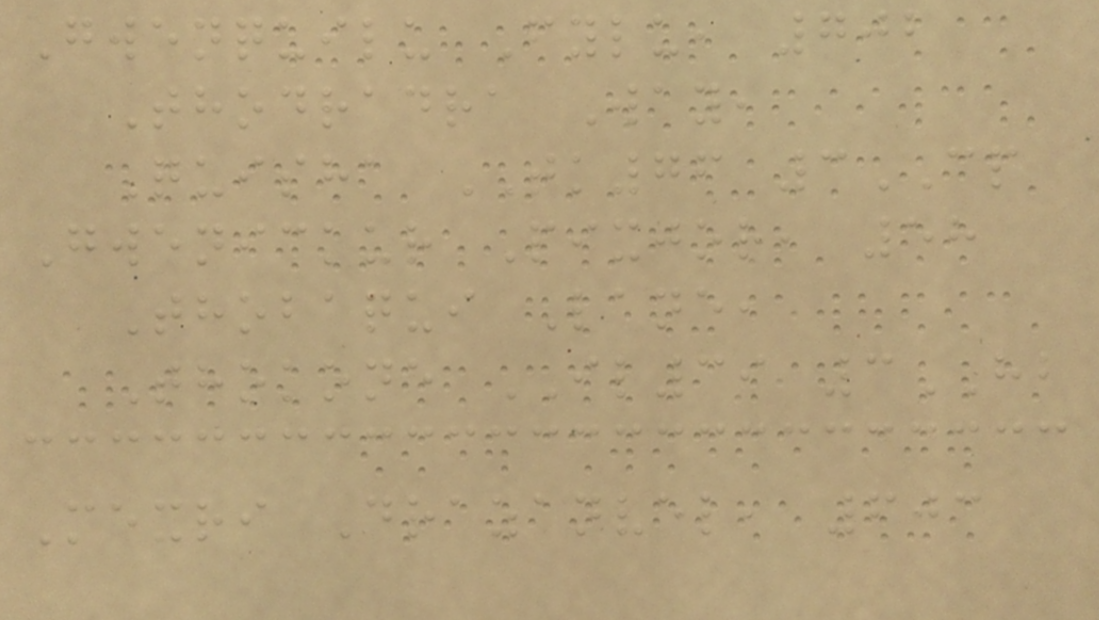Gwenquilu Fylu, 702
Thodradra Way,
Quisha TK76 3CP
Gwenickur Pixjor, 58
Thobaqui Lane,
Thokone IL39 3HB
Mexri Drazanvel, 603
